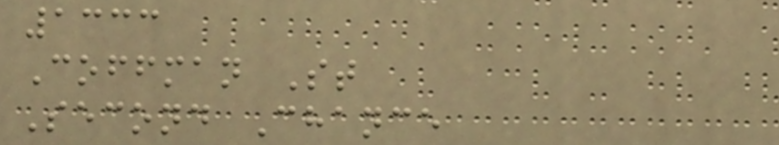1333
Coffman St
Second Chance
